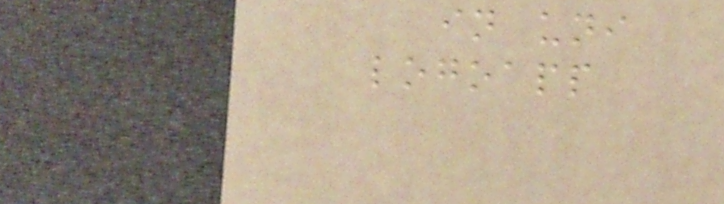in uni
logoapp
